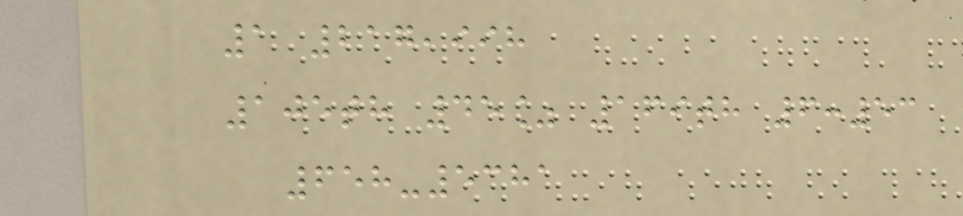1 217,998
105th 45% 169th 6:53
658-5381
